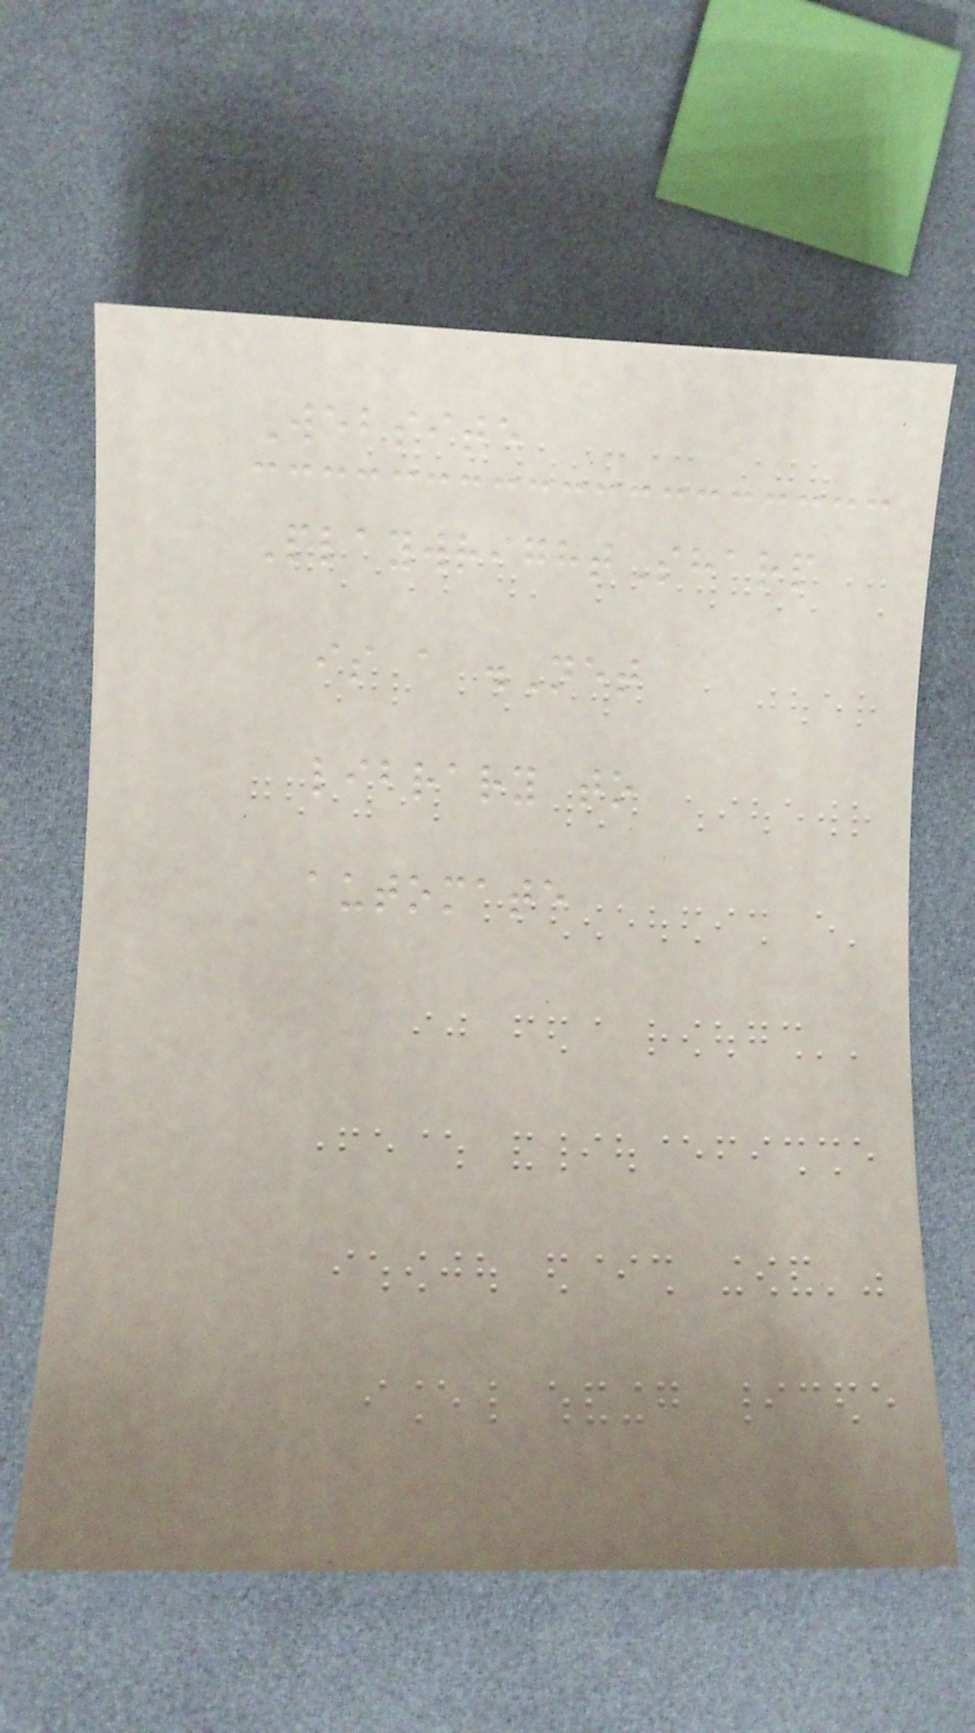Website
PlaywrightSharp
is a .Net
library to
automate
